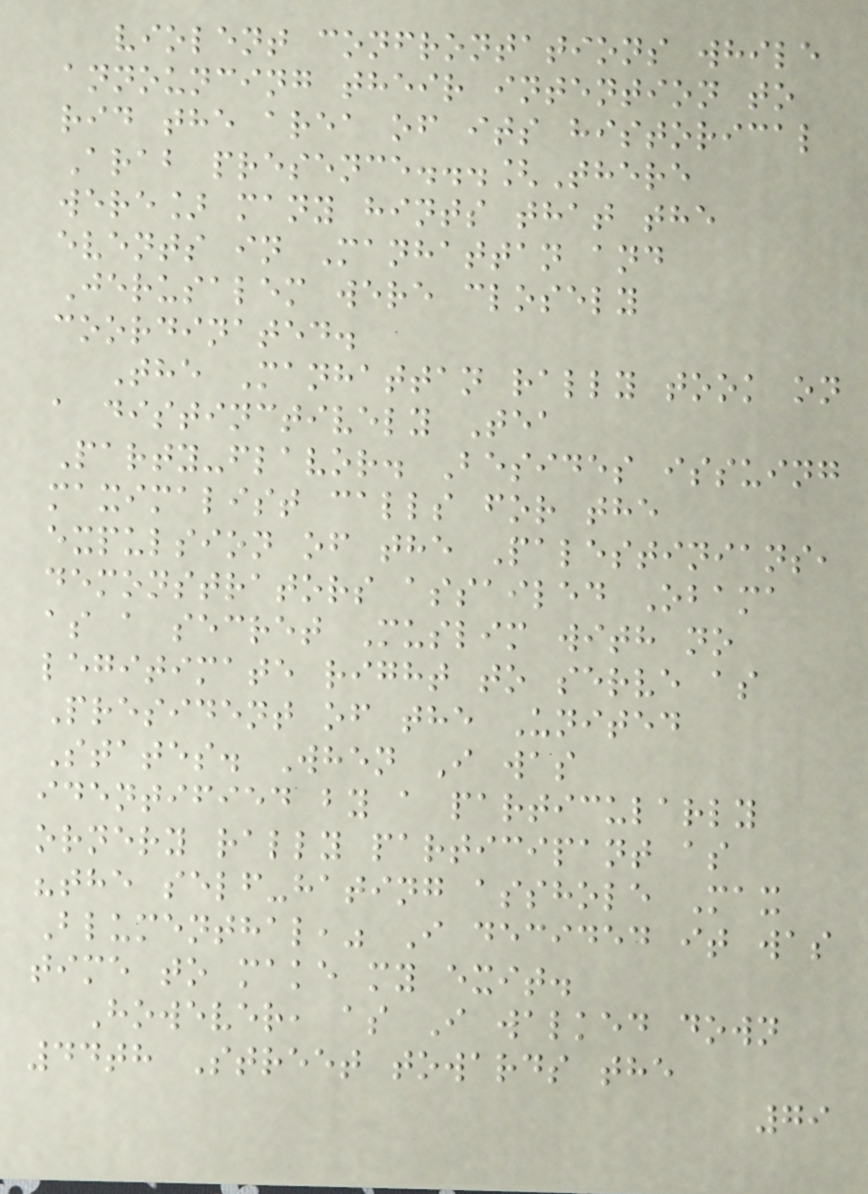violent confrontations while
announcing their intention to
rid the area of its historical
Arab presence...[There
were] many hints that the
events in Manhattan and
Jerusalem were closely
coordinated.
The Manhattan rally took on
a distinctively Tea
Party-flavor. Besides issuing
maximalist calls for the
expulsion of the Palestinians,
demonstrators assailed Obama
as a secret Muslim with no
legitimate right to serve as
President of the United
States. When I was
identified by a particularly
ornery rally participant as
"the self-hating asshole Max
Blumenthal," I decided it was
time to make my exit.
However, as I walked down
44th Street towards the
79
